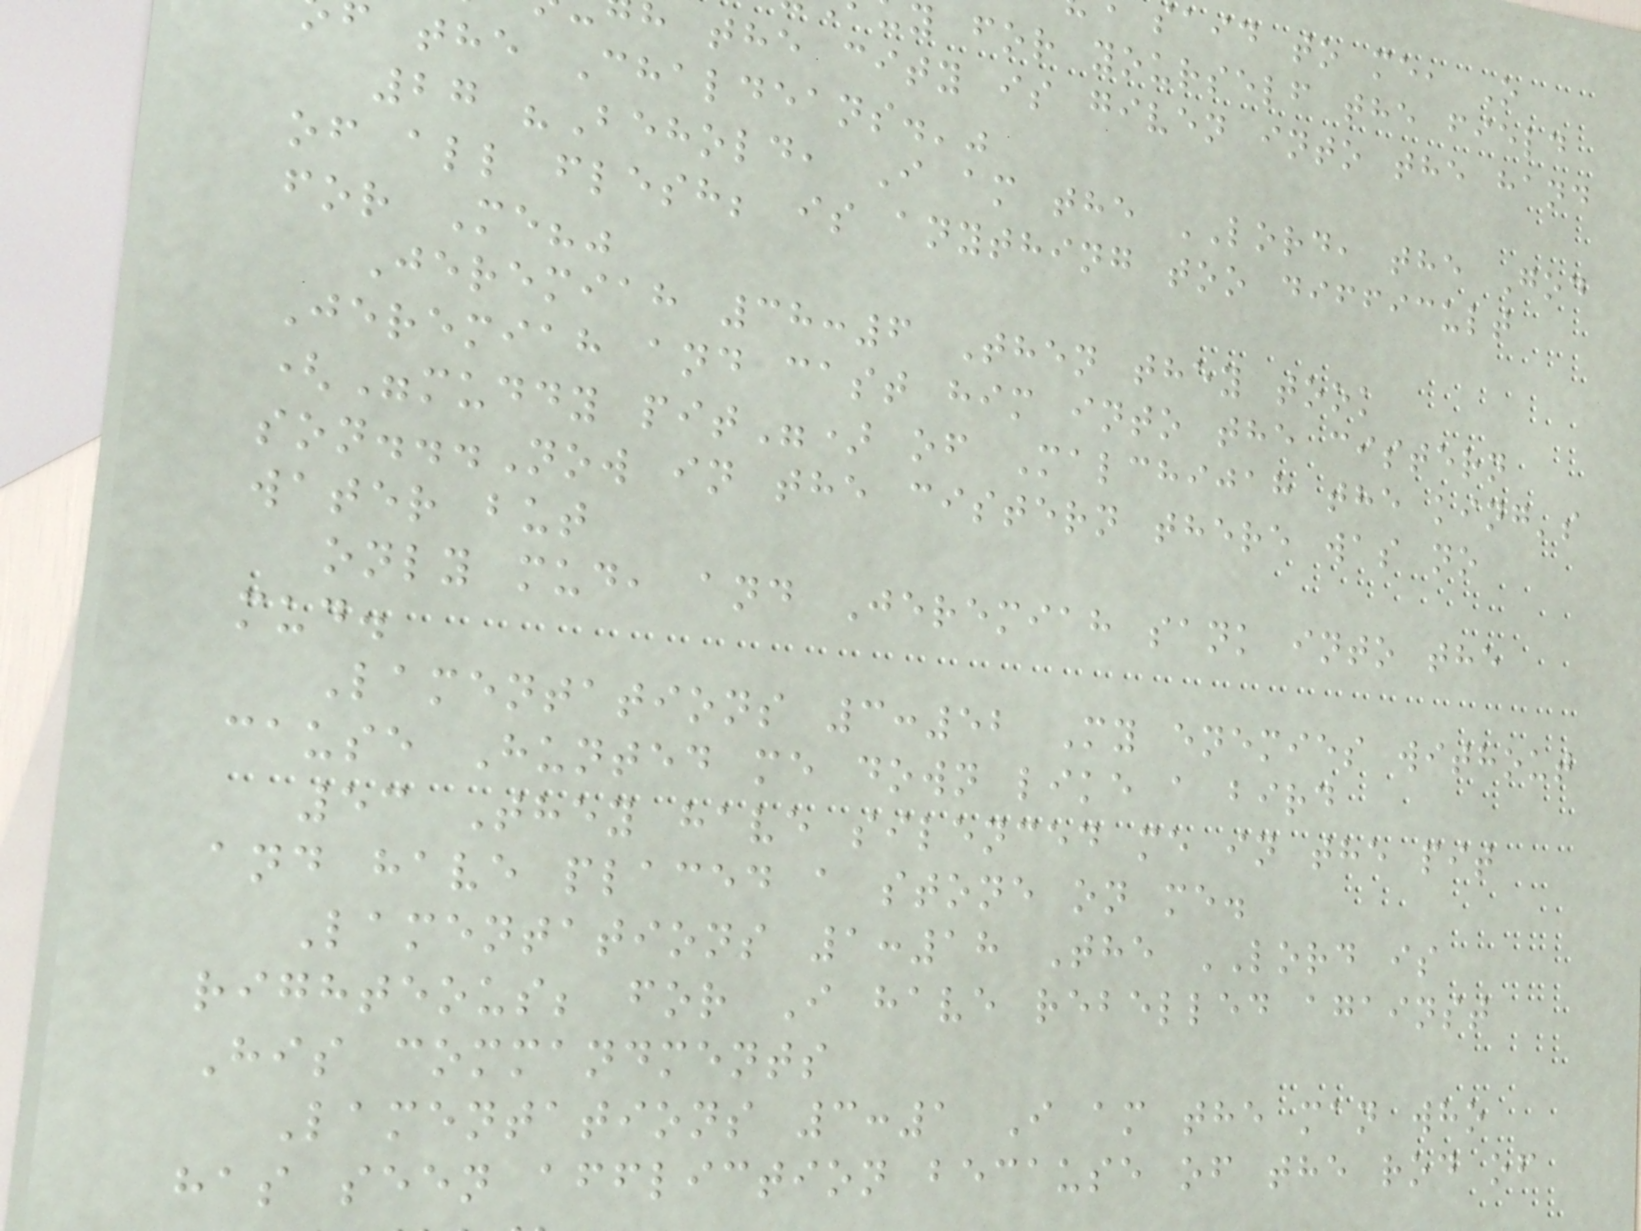said to me, O
y for yourself the field
h the city is given into the hand
the Chaldeans.'"
27 "Behold, I am the LORD, the God
of all flesh; is anything too difficult
for Me?"
Jeremiah 38:6 Then they took
Jeremiah and cast him into the cistern
("muddy pit") of Malchijah the king's
son...Now in the cistern there was no
water but
only mud, and Jeremiah sank into the
mud.
Lamentations 3:52 My enemies without
cause Hunted me down like a bird
53 They have silenced me in the pit
and have placed a stone on me.
Lamentations 1:18 The LORD is
righteous; for I have rebelled against
His commandments
Lamentations 3:1 I am the man who
has seen affliction because of the rod of
